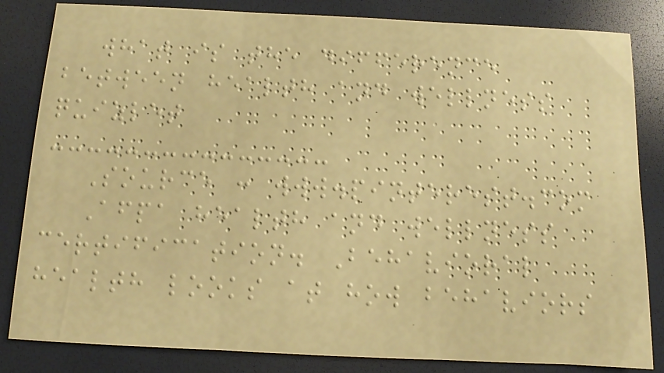what is the difference
between health and wellness
quizlet
Source : www.pinterest.com
Afpa health and wellness
certification. Behavioral
health looks at how behaviors
